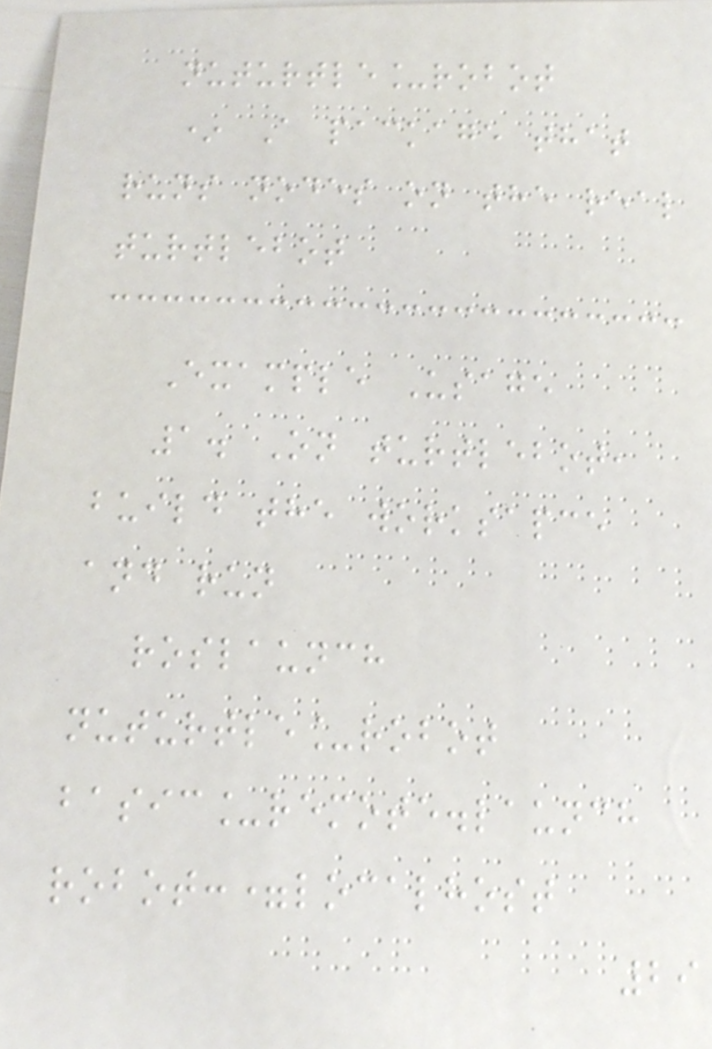nuturtle_robot
* A package that
runs nodes on the real
turtlebot
Example Usage
1. On turtlebot,
build the worksapce
and run
roslaunch
nuturtle_robot
basic_remote.launch
robot:=localhost
29
